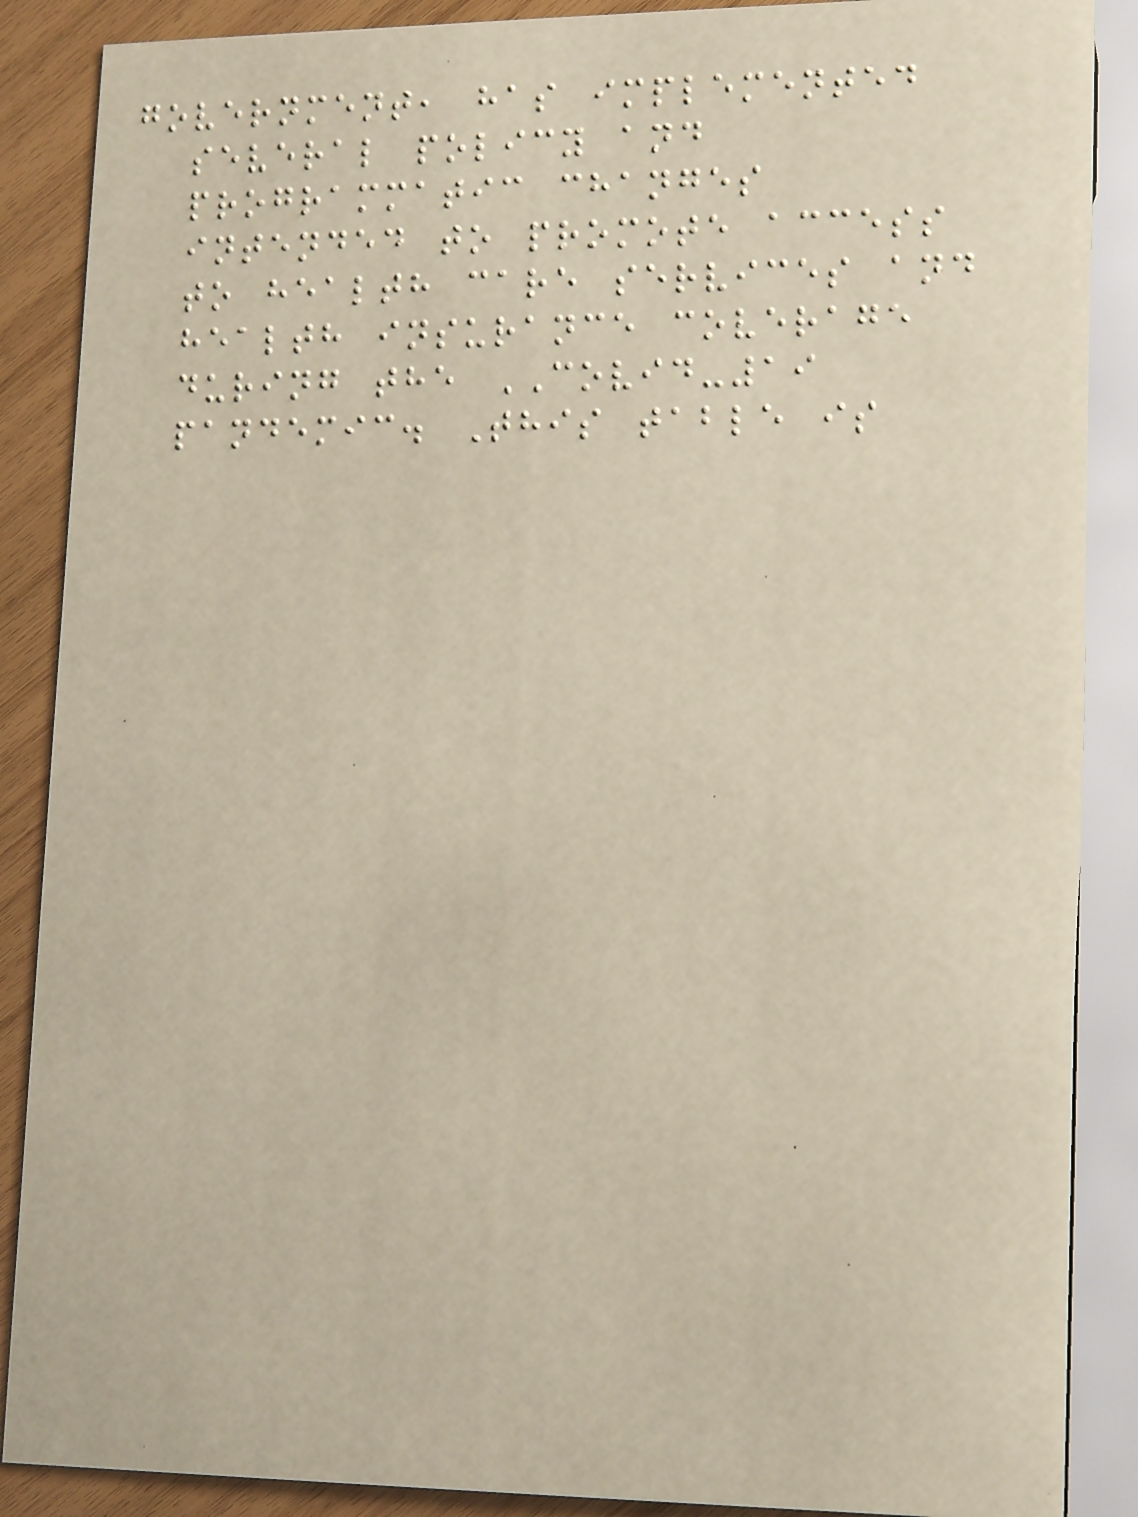government, has implemented
several policy and
programmatic changes
intended to promote access
to health care services and
health insurance coverage
during the COVID-19
pandemic. This table is
